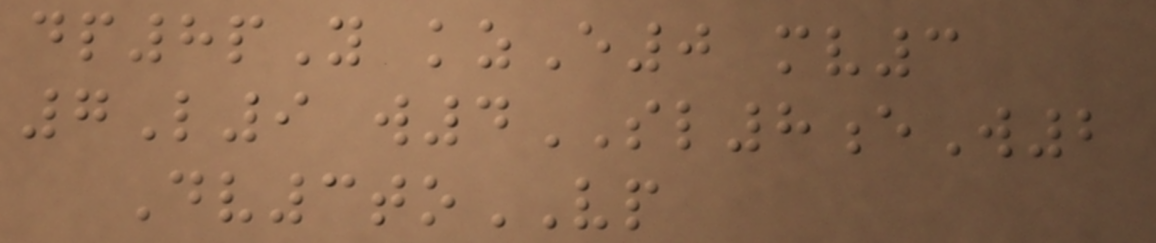dp8pY kzE0 mv3
7L9 w4SL8eW2
Dv3toVP
